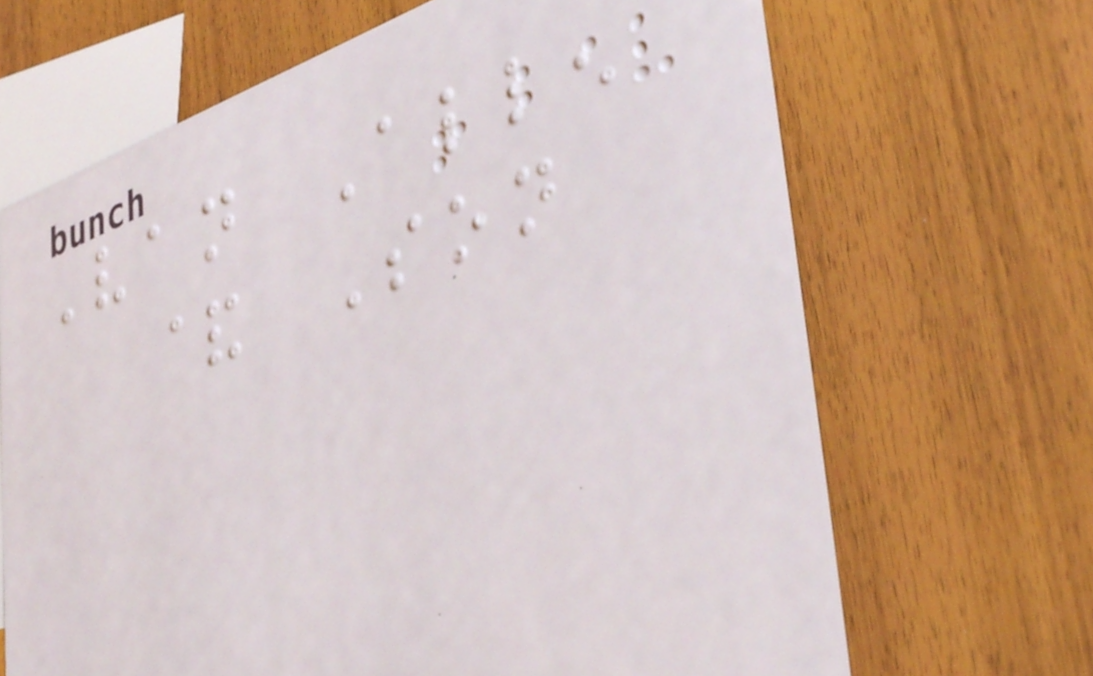Van Allen
& Son
